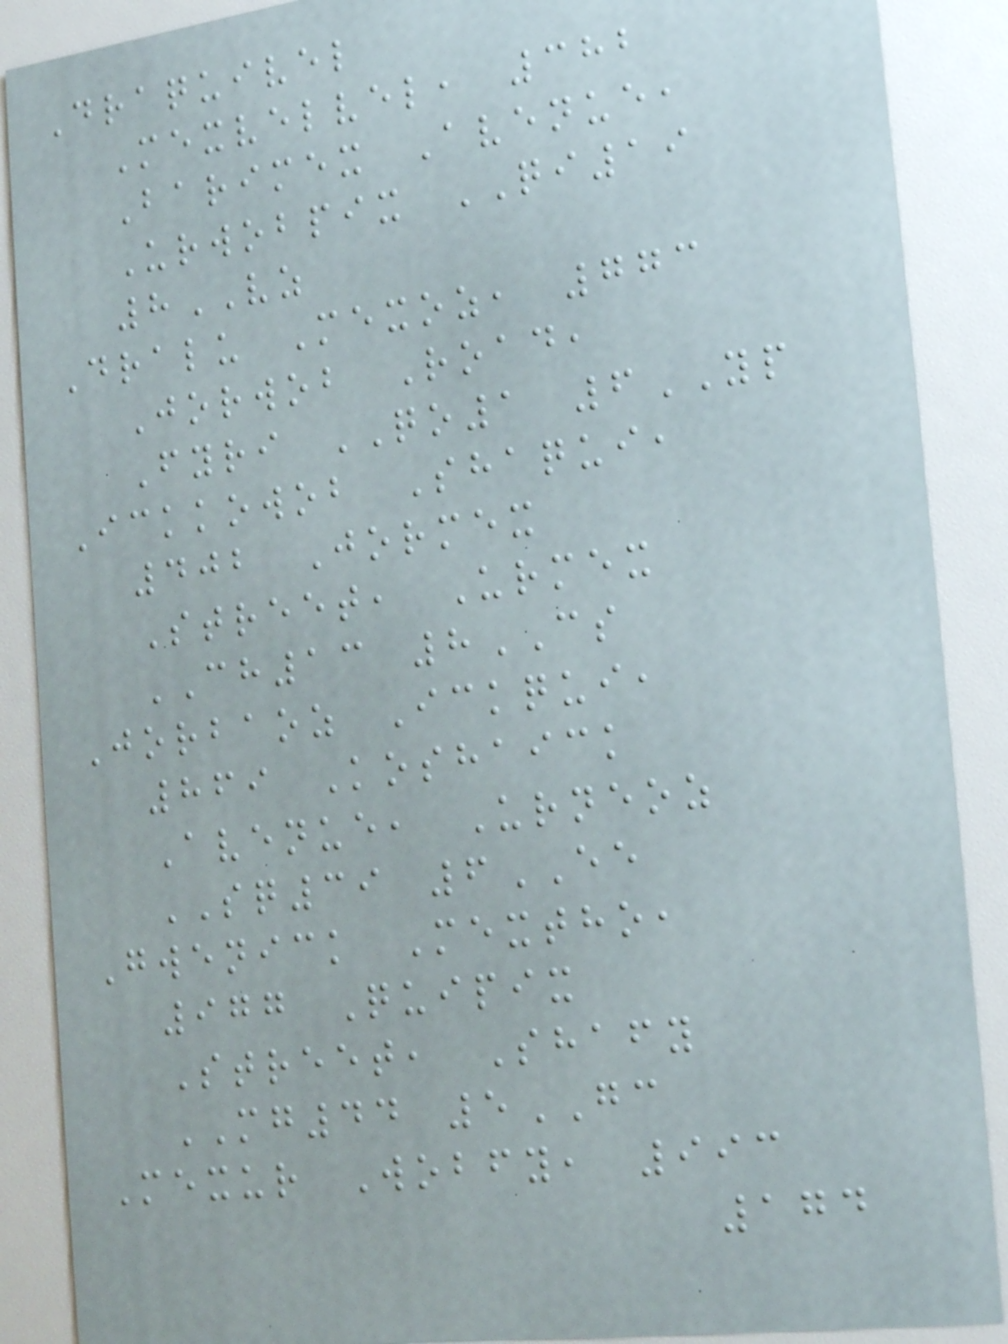Draquivel
Mexvelvel, 382
Barimex Avenue,
Urwobpix QI19
8VZ
Dralu Mexoz, 773
Jorwob Road,
Fyri QO1 6YP
Ickkowob Shaqui,
402 Jormex
Street, Urmex
CH13 8CS
Jorbaoz Ickqui,
869 Koshaick
Avenue, Urneoz
SQ39 6EE
Gwenick Mextho,
977 Quipix
Street, Shafy
MG44 5GC
Mexur Wobfy, 993
174
